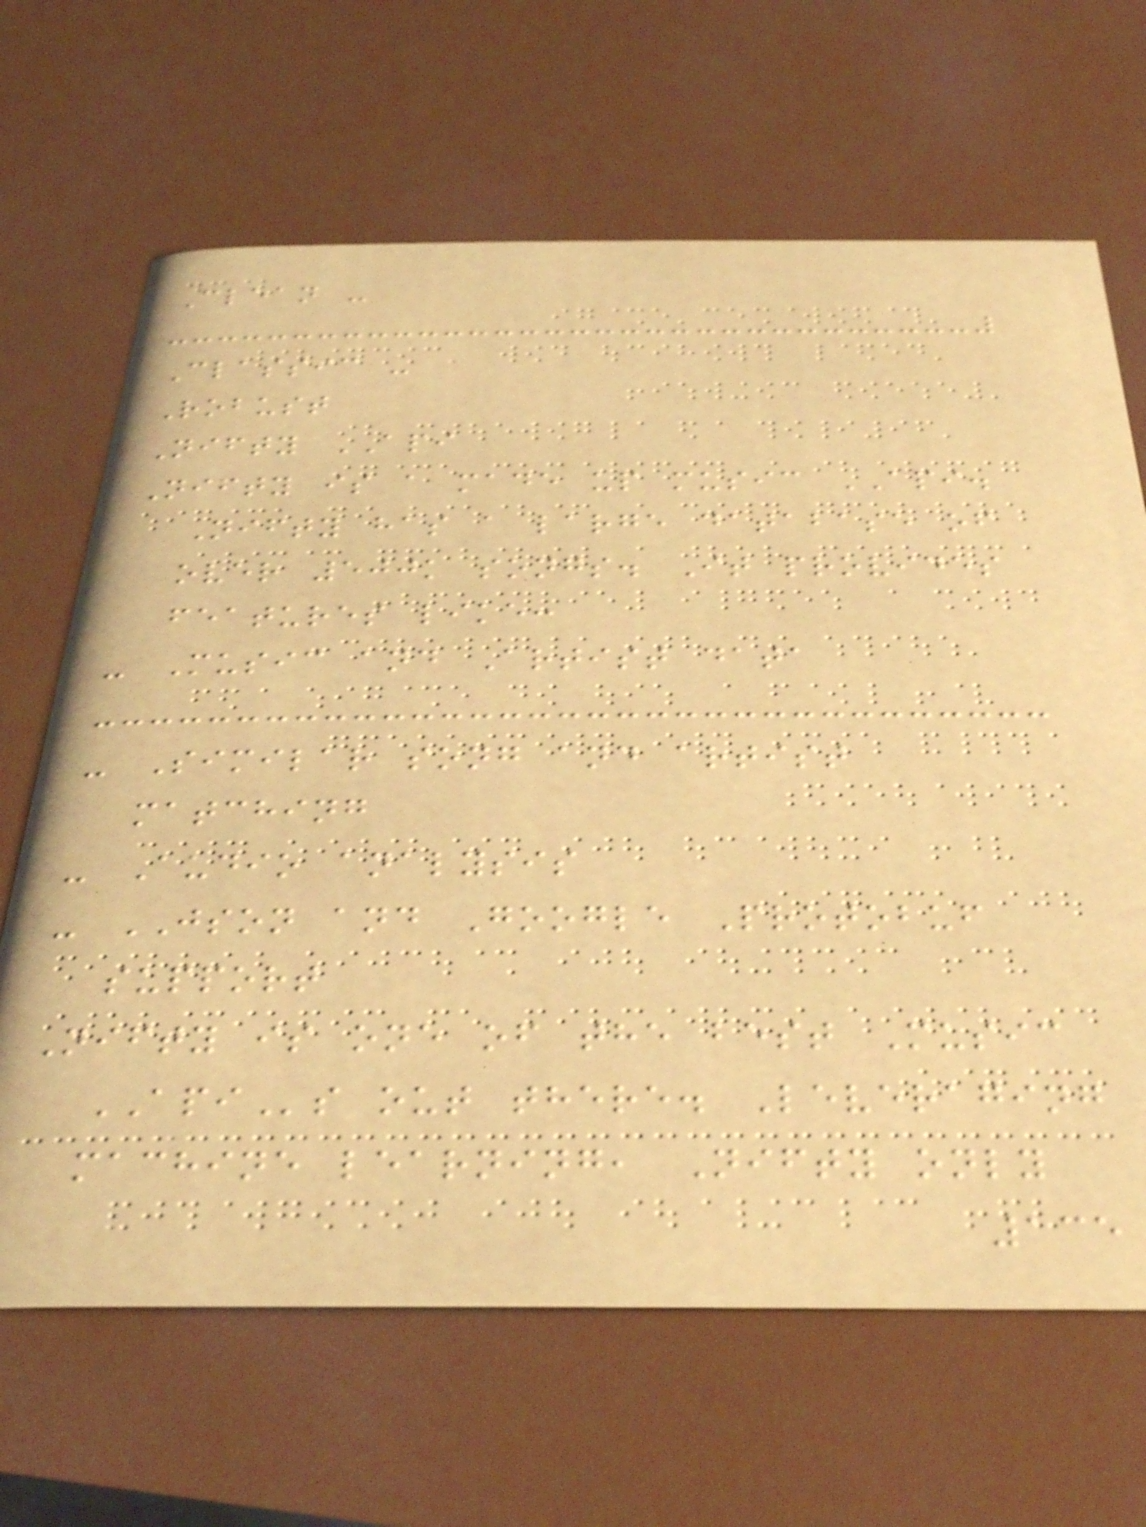Clean -
Classic -
Robust
Nifty API
Nifty is a made up music API.
Nifty has a large database of
over 500k songs. It provides
features like:
- Music and Artist data
- Similar song and artist
matching
- Audio analysis
- JSON and Google Protobuf
support
Nifty is one of the best Music
APIs out there. Leveraging
machine learning, Nifty only
135
